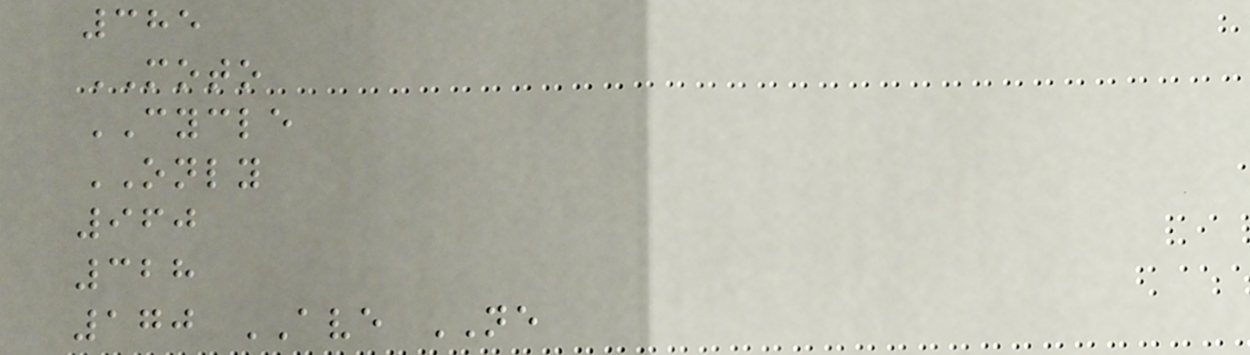385
MOTO
CYCLE
ONLY
960
328
170 AVE NE
